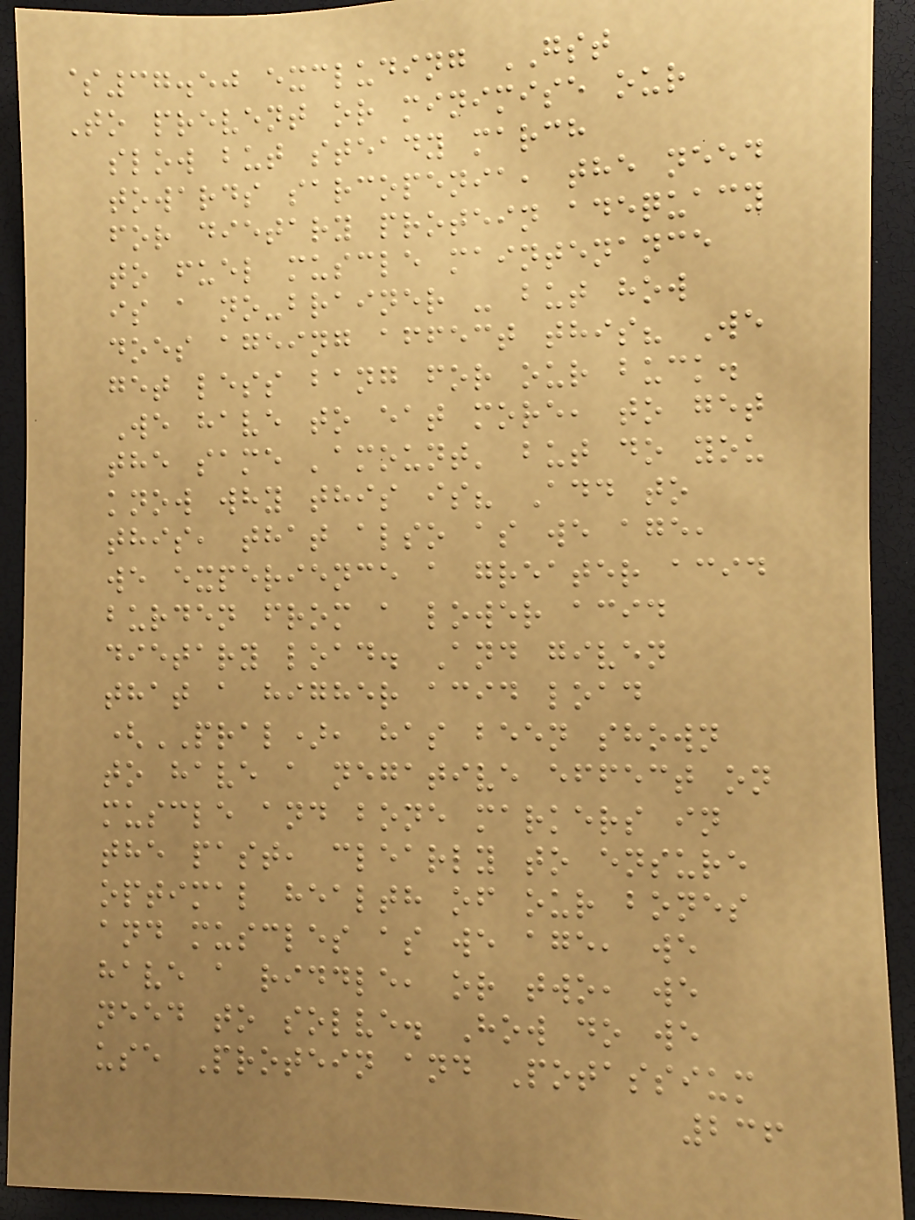$37.50 excluding GST
To prevent or minimise our
slow but steady march
towards sarcopenia, the need
for dietary protein adequacy
to fuel muscle maintenance
is a no-brainer - but how
does ageing affect this? We
get less bang for our buck.
We have to eat more, to get
the same 'amount' but do you
know why this is? Add to
this, that also as we age,
we experience a greater acid
burden from a lower acid
dietary load. And given
that a higher acid load
(PRAL), has been shown
to have a negative effect on
muscle and bone markers in
the past, clearly to ensure
optimal health of our bones
and muscles as we age, we
have a riddle, or two, we
need to solve. How do we
use Protein and Potassium
236
